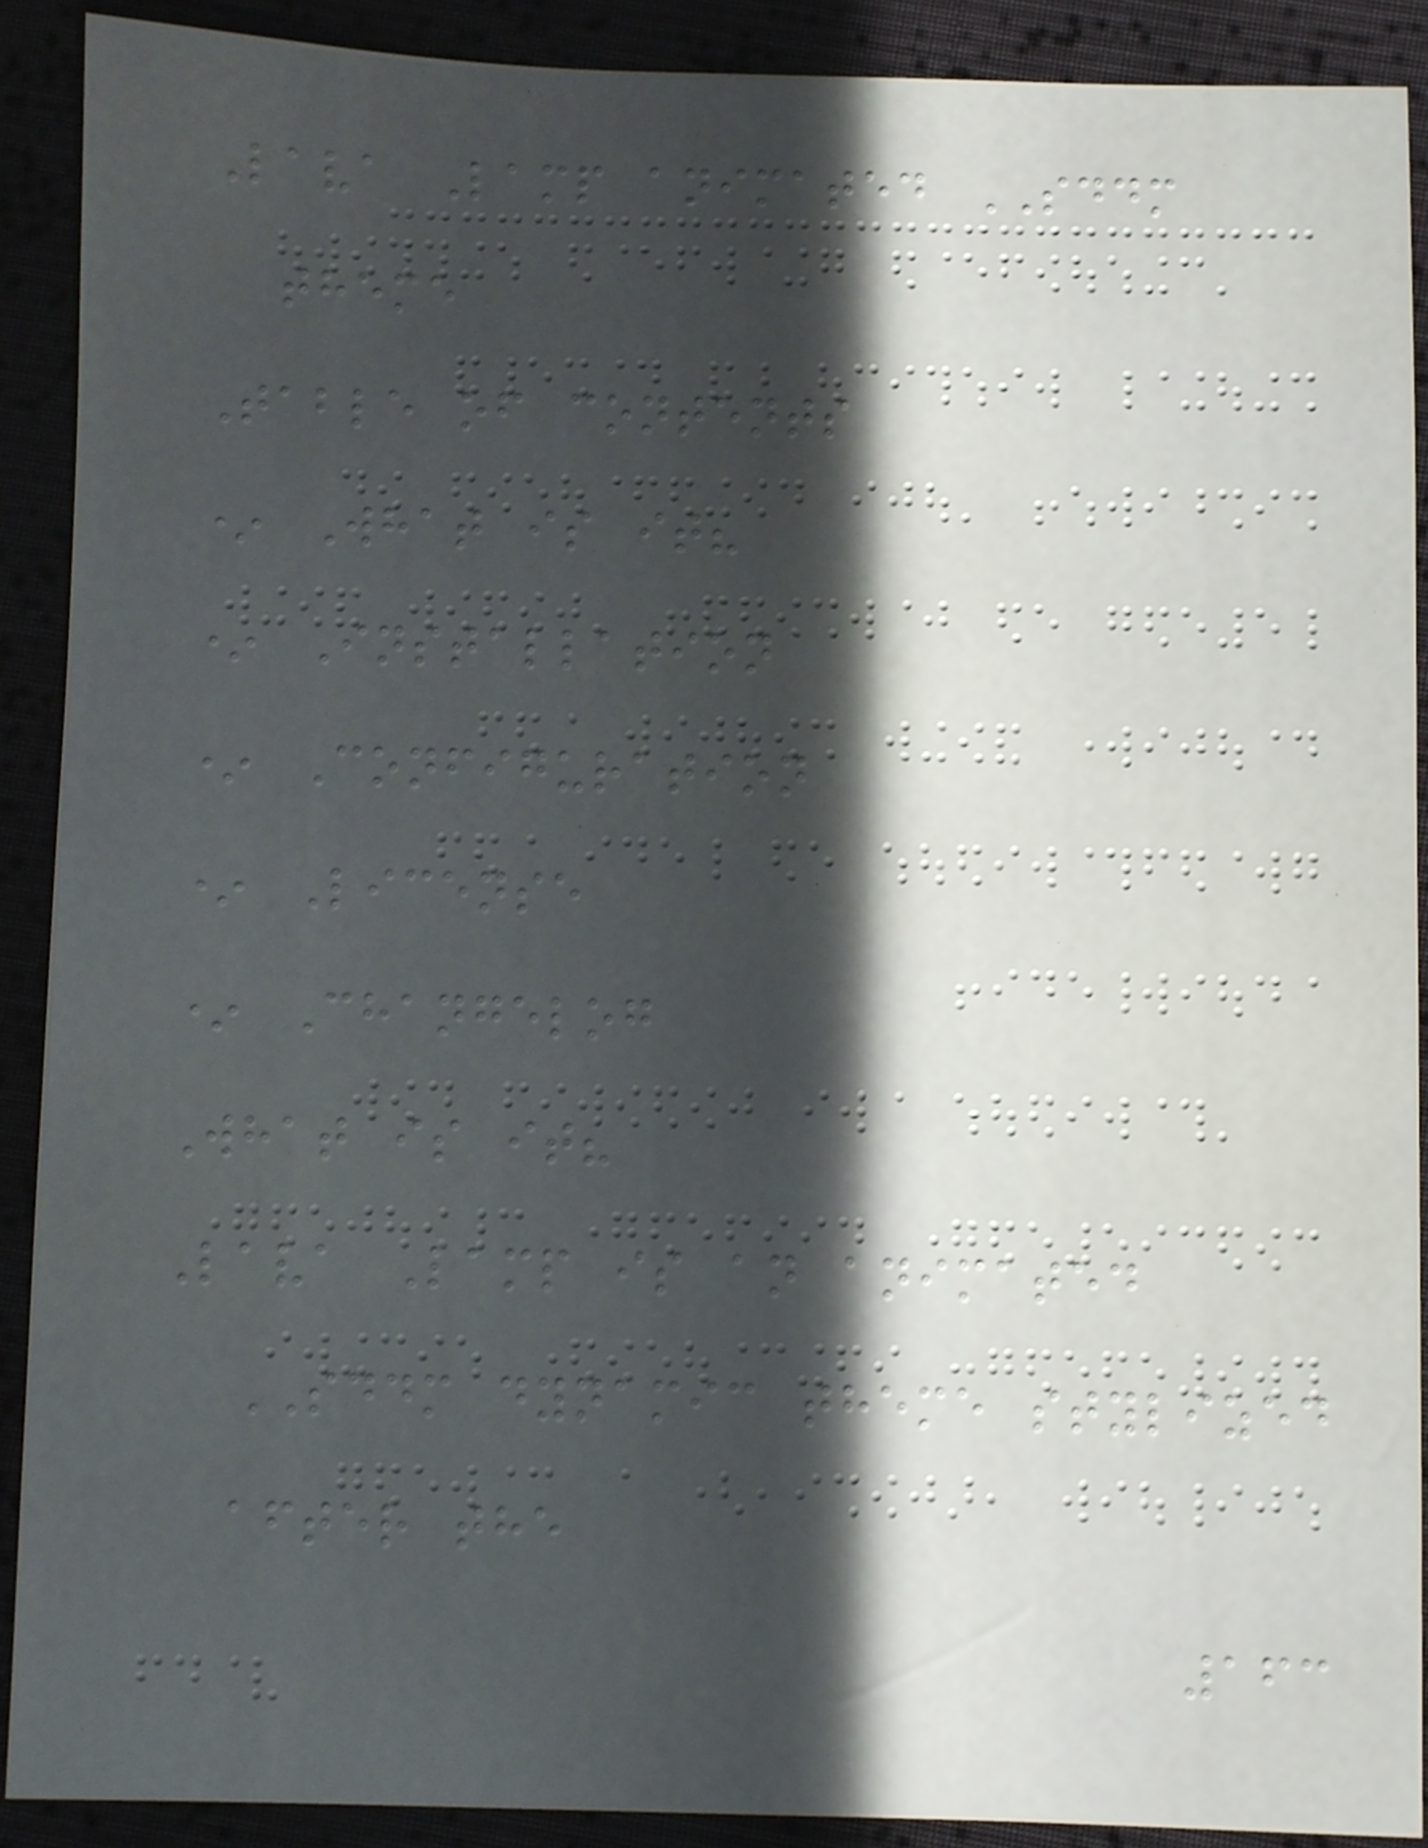Lava Lamp animated SDDM
theme
Table of contents
* What is it?
* Installation
* Configuration
* License
* Changelog
What is it?
Lava Lamp is an animated
SDDM dynamic theme stylized
after the
163
